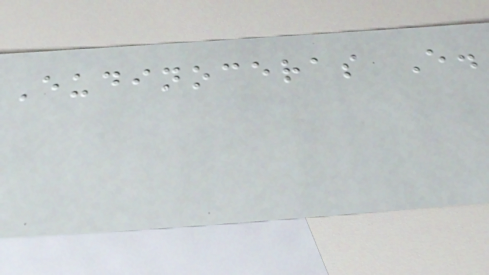Eudinoceras E.
